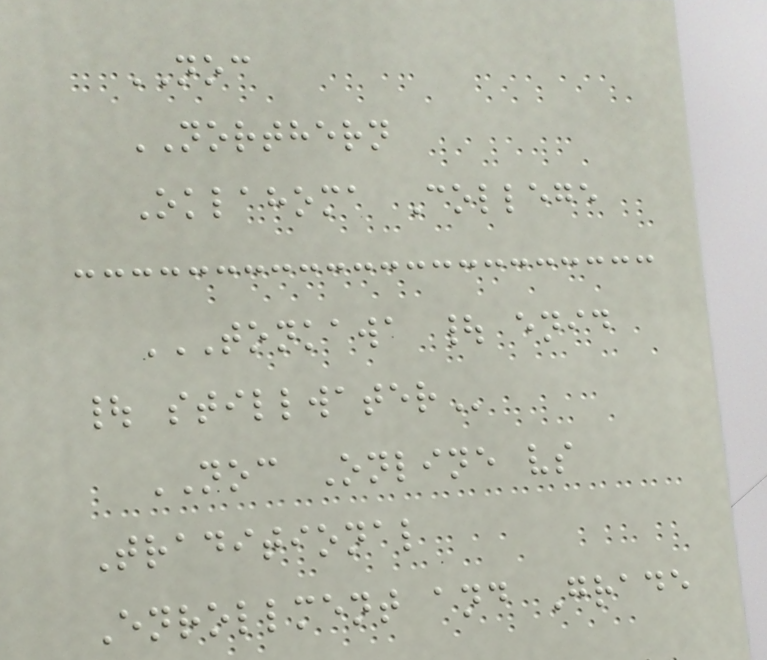NOC
NORTHERN
Oklahoma College
TONKAWA | ENID
| STILLWATER
NOC Online vs
Traditional
Enrollment and Grade
